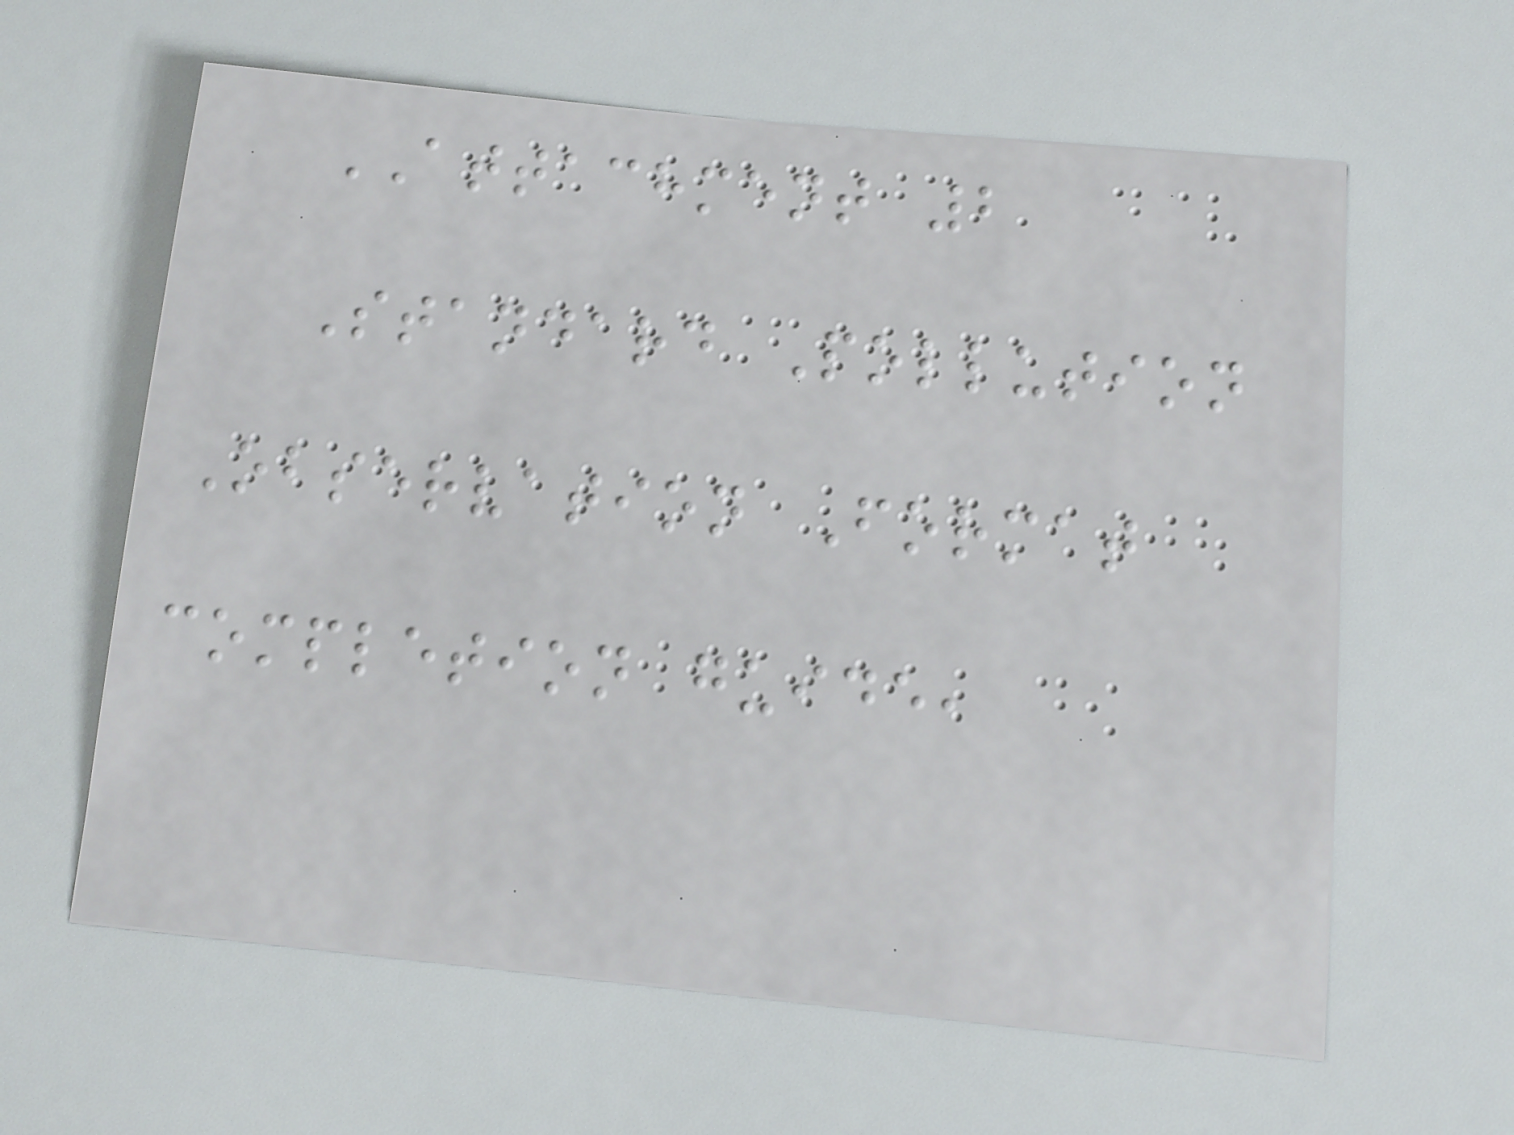ATTACHMENT 2
Standard Pollution
Observation Format
completion guide,
